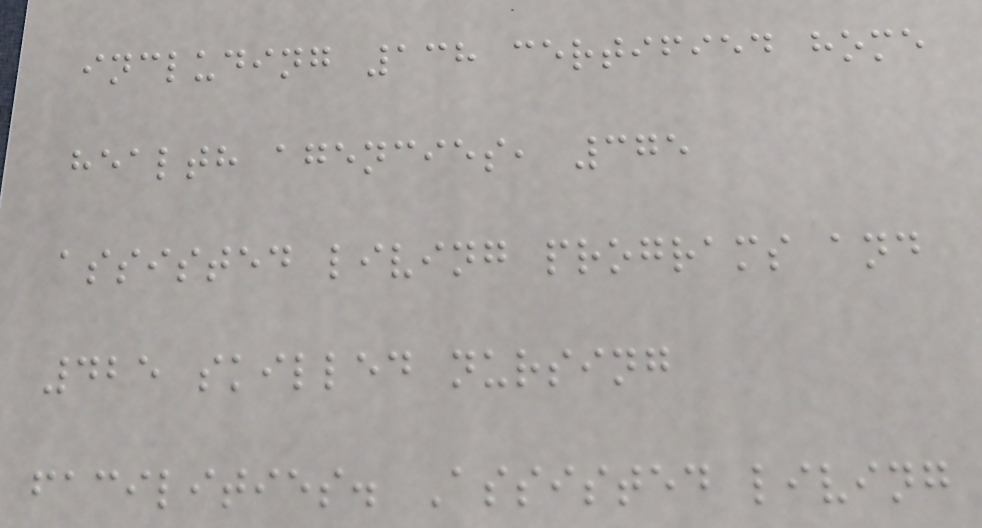including 138 certified home
health agencies, 375
assisted living programs and
425 skilled nursing
facilities. Assisted living
